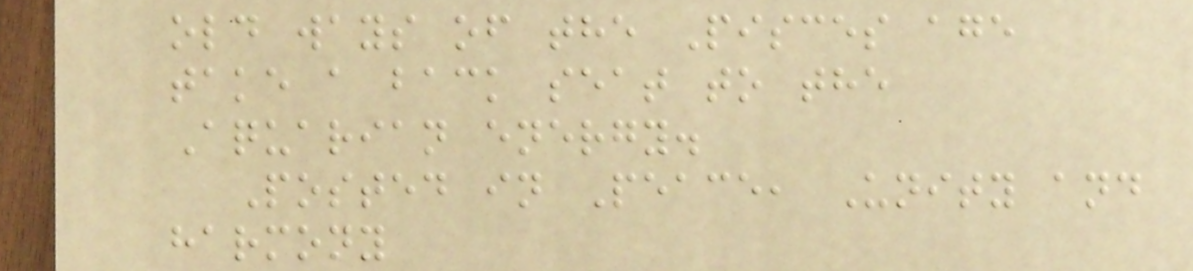old ways of the Pisces age
take a back seat to the
Aquarian energy.
Posted in Peace, Unity and
harmony
